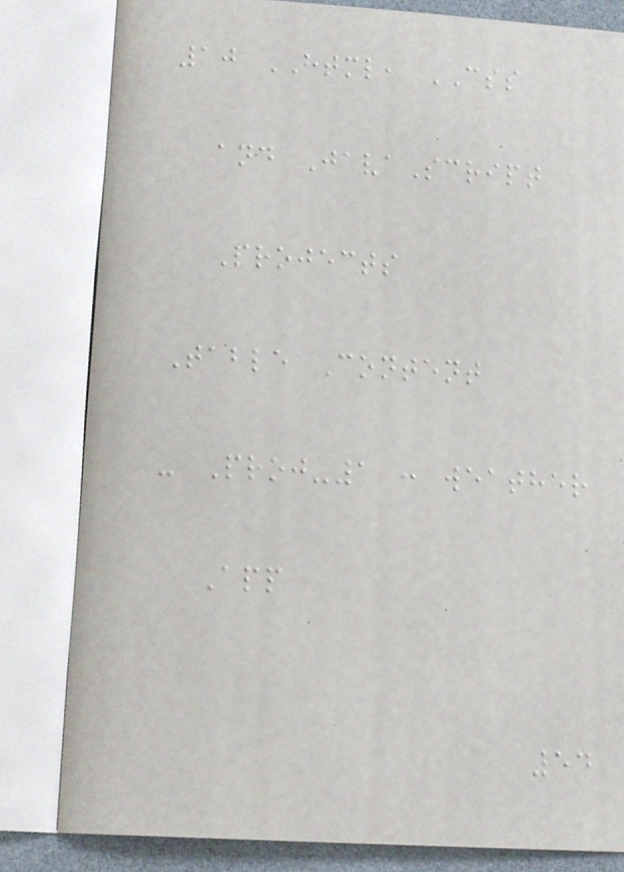10 HTML, CSS
and JavaScript
Projects
Table Content
- Proj-1 : weather
App
54
